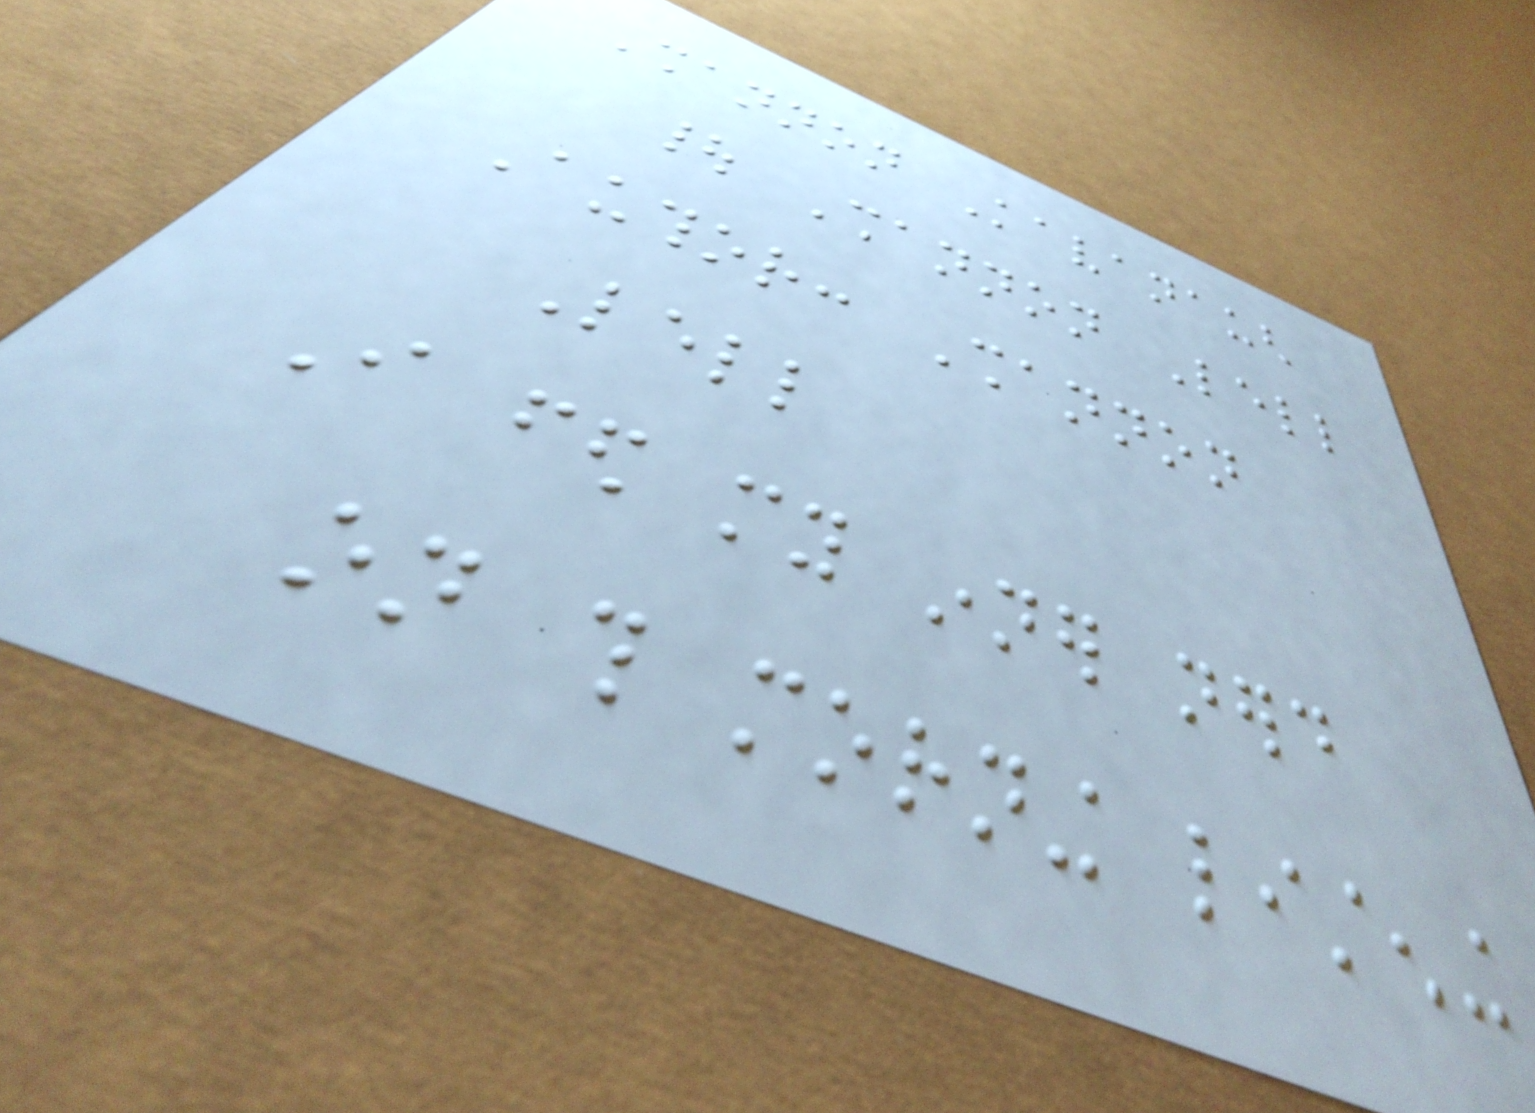Shannon Kavanaugh
| Shannon Lell
Author: Shannon
Lell
I fed my inner nerd
on this morning listening
